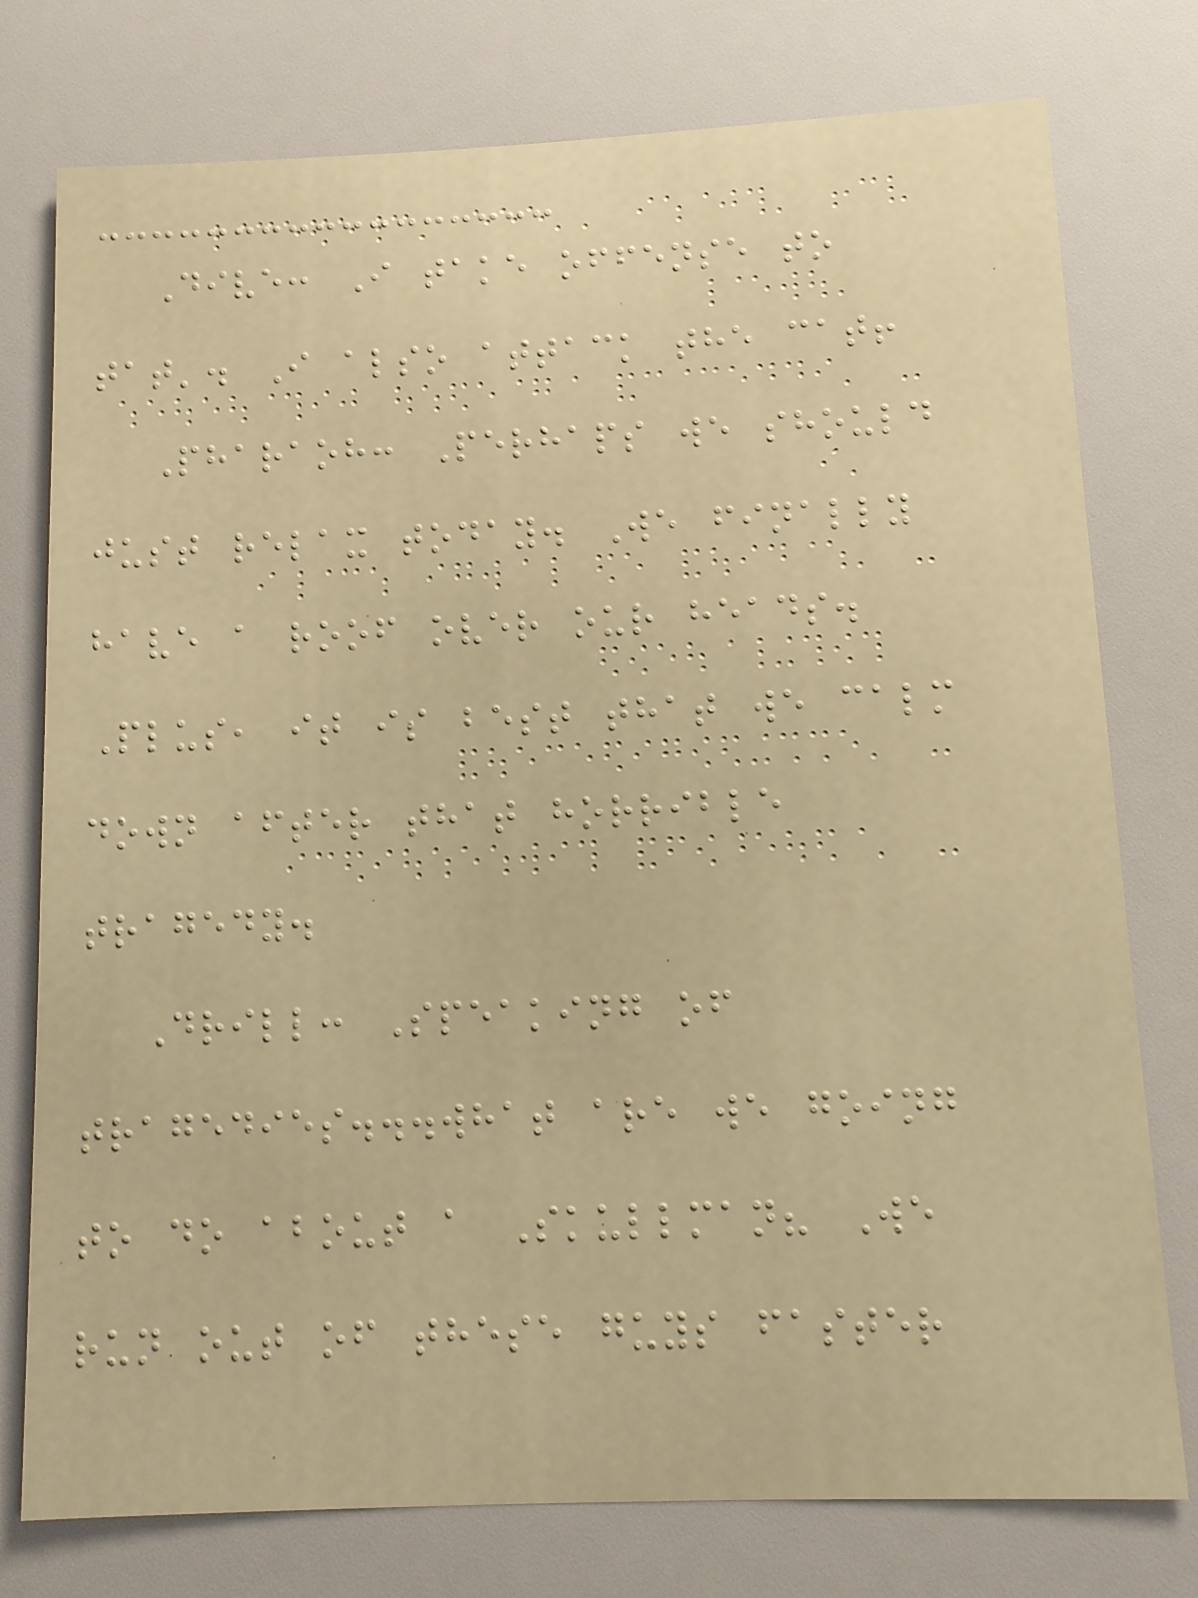Dive: I take offense to
tat'. I also attack the cat!
Pharaoh: Perhaps we should
just relax today. We finally
have a roof over our heads.
Plus, it is best that we calm
down after that horrible
tragedy.
Drill: Speaking of
tragedies...what are we going
to do about a Skullman? We
run out of these guys faster
